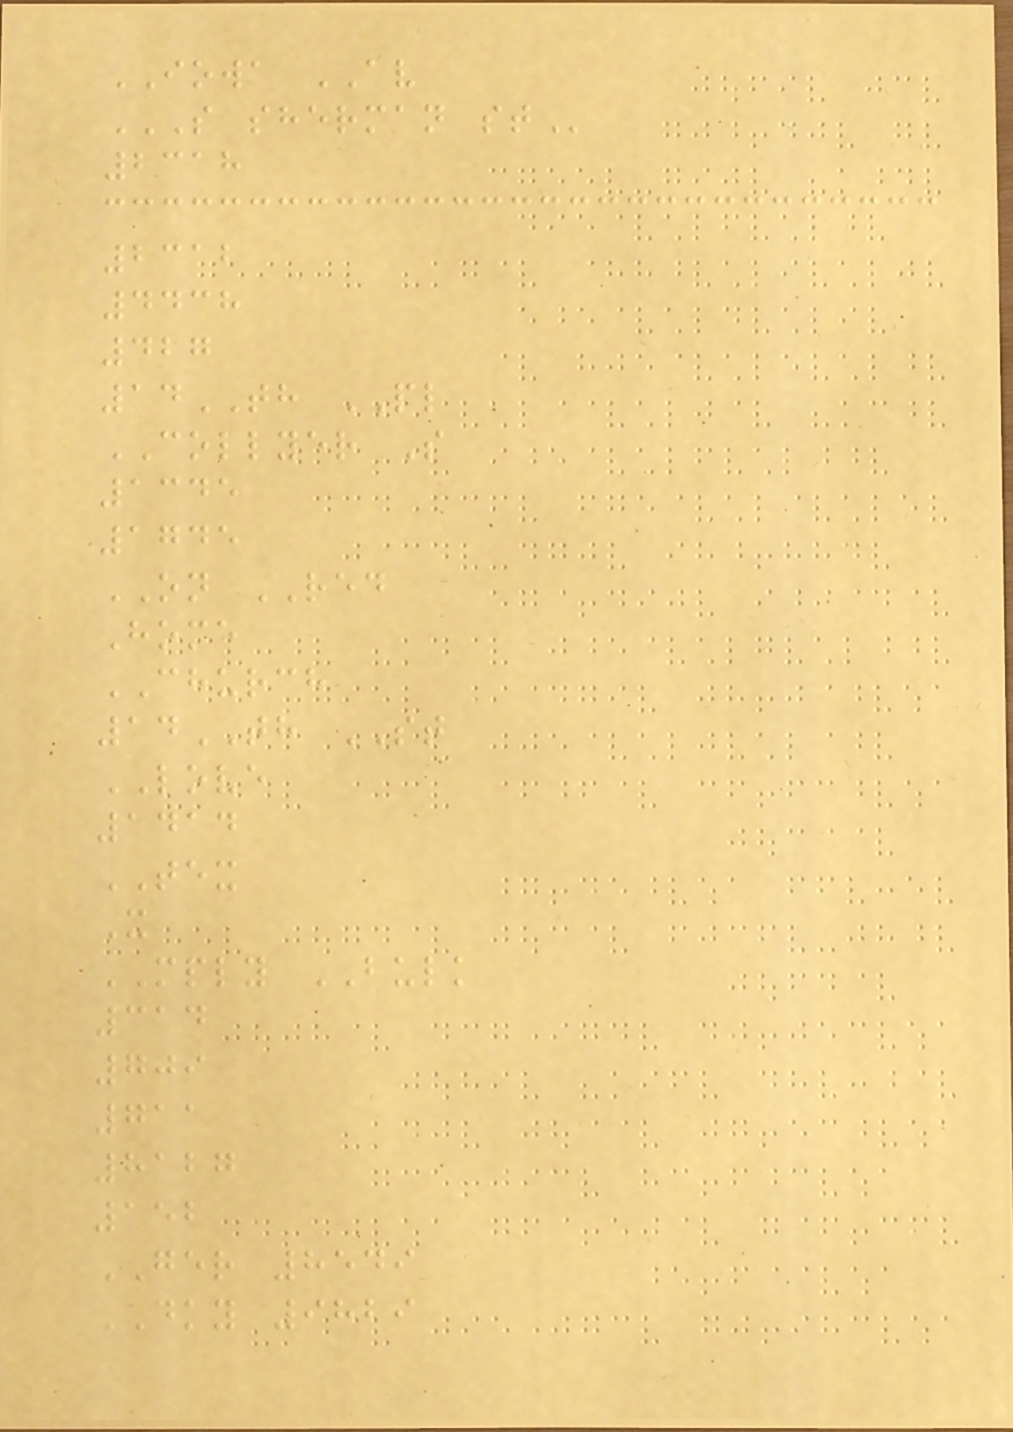IOWA AV
S SHERMAN ST
2318
2312
4438
427
14TH PL
COLLYER S
1345
1745
ON RED
Home
CHURCH
14TH ST
LOVE
1414
TEX
X
MPLY BULK
314
709
711
8127
152
GER 8549
DKY 9829
